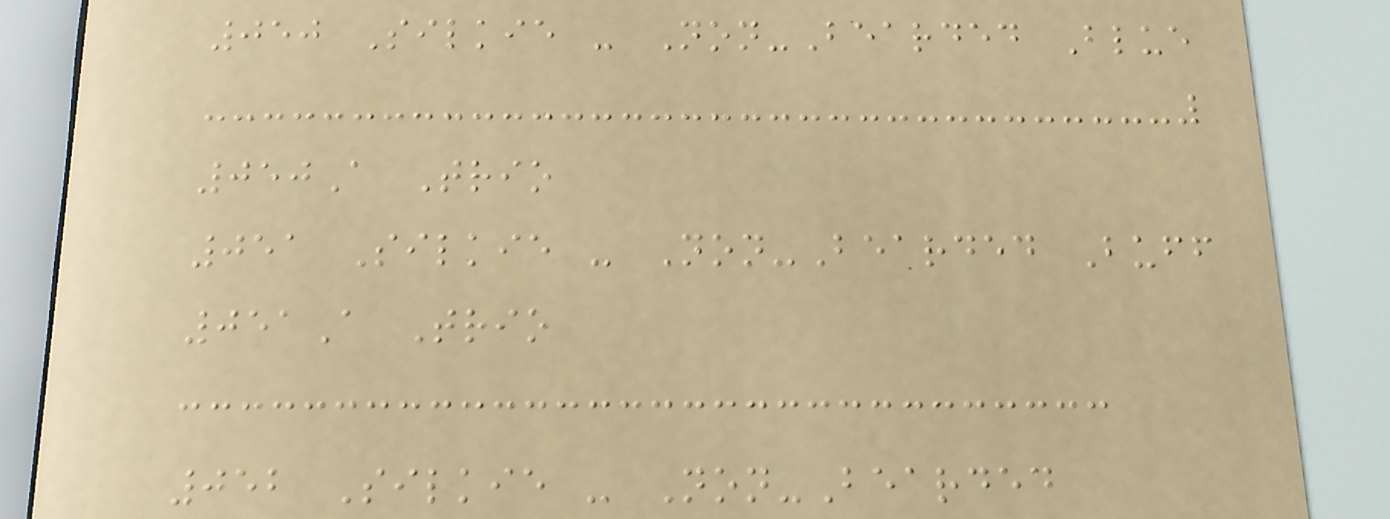050 Silkie - Non-Bearded Blue
050A Trio
051 Silkie - Non-Bearded Buff
051A Trio
052 Silkie - Non-Bearded
